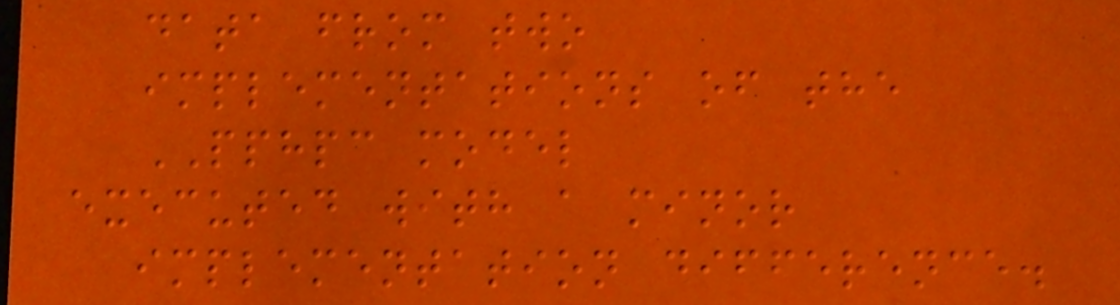data from two
implementations of the
PPHPC model
executed with a minor
implementation difference.
